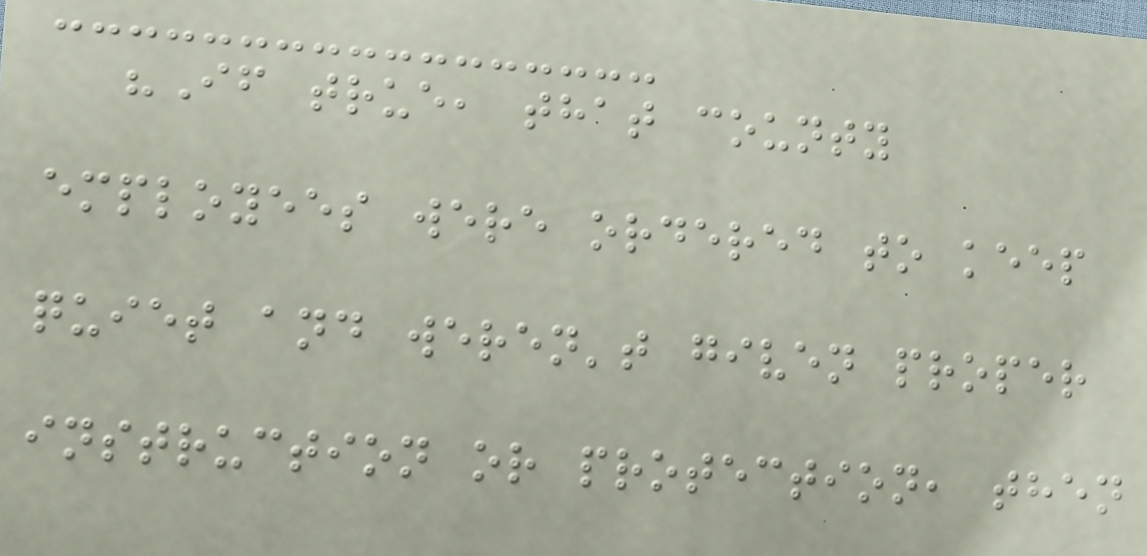"If true, that county
employees were ordered to keep
quiet and weren't given proper
instruction or protection, then
